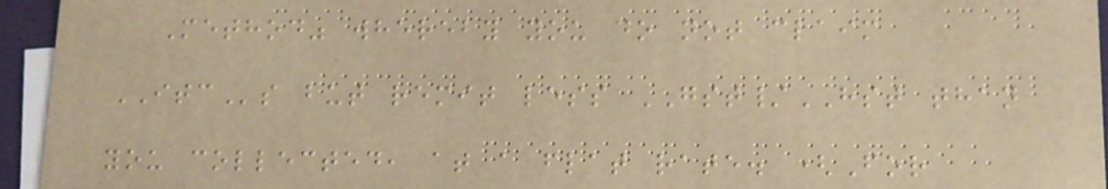Method" whereby you do not claim
ITCs but remit less GST/HST than
you collected, at a flat rate. (For
